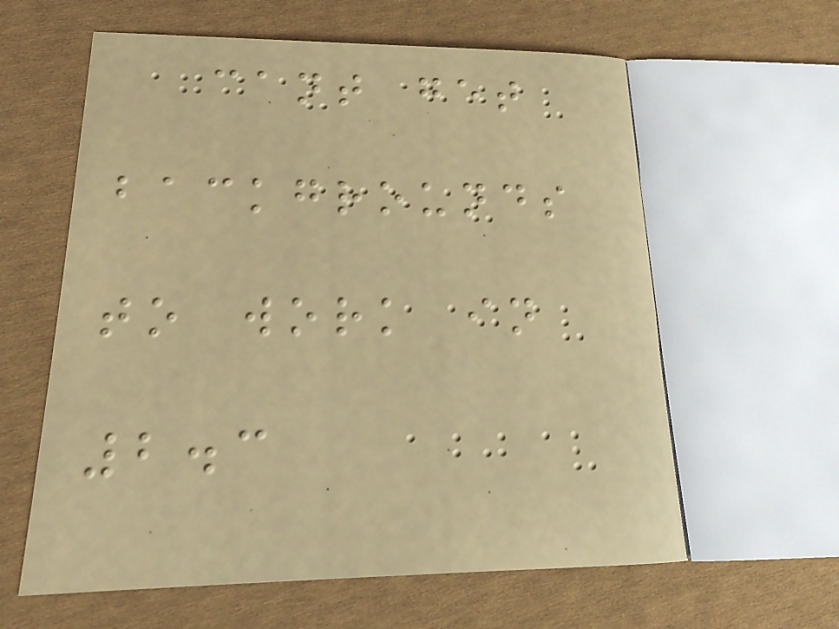cant get
backgrounds
to work in
2.3
